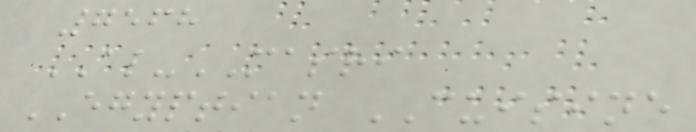7568
AL-MASRI
EGYPTIAN CUISINE
